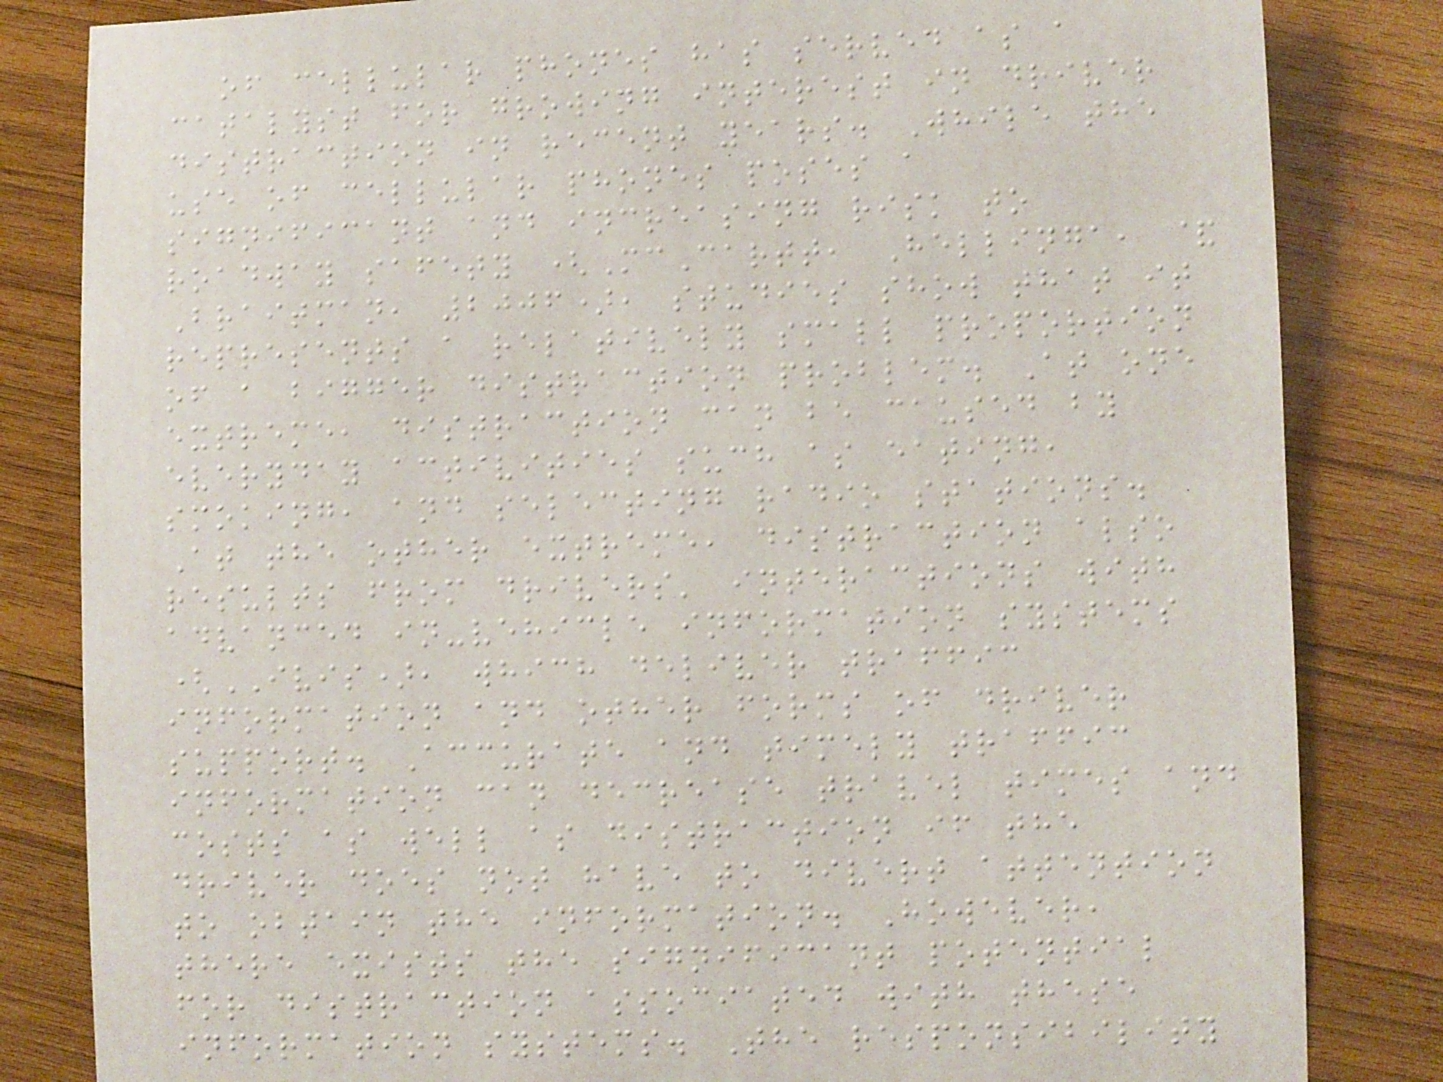of cellular phones has served as a
catalyst for growing interest in driver
distraction in recent years. While the
use of cellular phones poses a
significant and increasing risk to
roadway safety (McCartt, Hellinga, &
Braitman, 2006), studies show that it
represents a relatively small proportion
of a bigger distraction problem. At one
extreme, distraction can be caused by
everyday activities such as eating,
smoking, and selecting radio stations.
At the other extreme, distraction also
results from drivers' interactions with
advanced in-vehicle information systems
(IVIS), which deliver traffic
information and other forms of driver
support. Accurate and timely traffic
information can decrease travel times and
costs as well as distraction if the
driver does not have to divert attention
to obtain the information. However,
there exists the significant potential
for distraction associated with these
information systems. The responsibility
